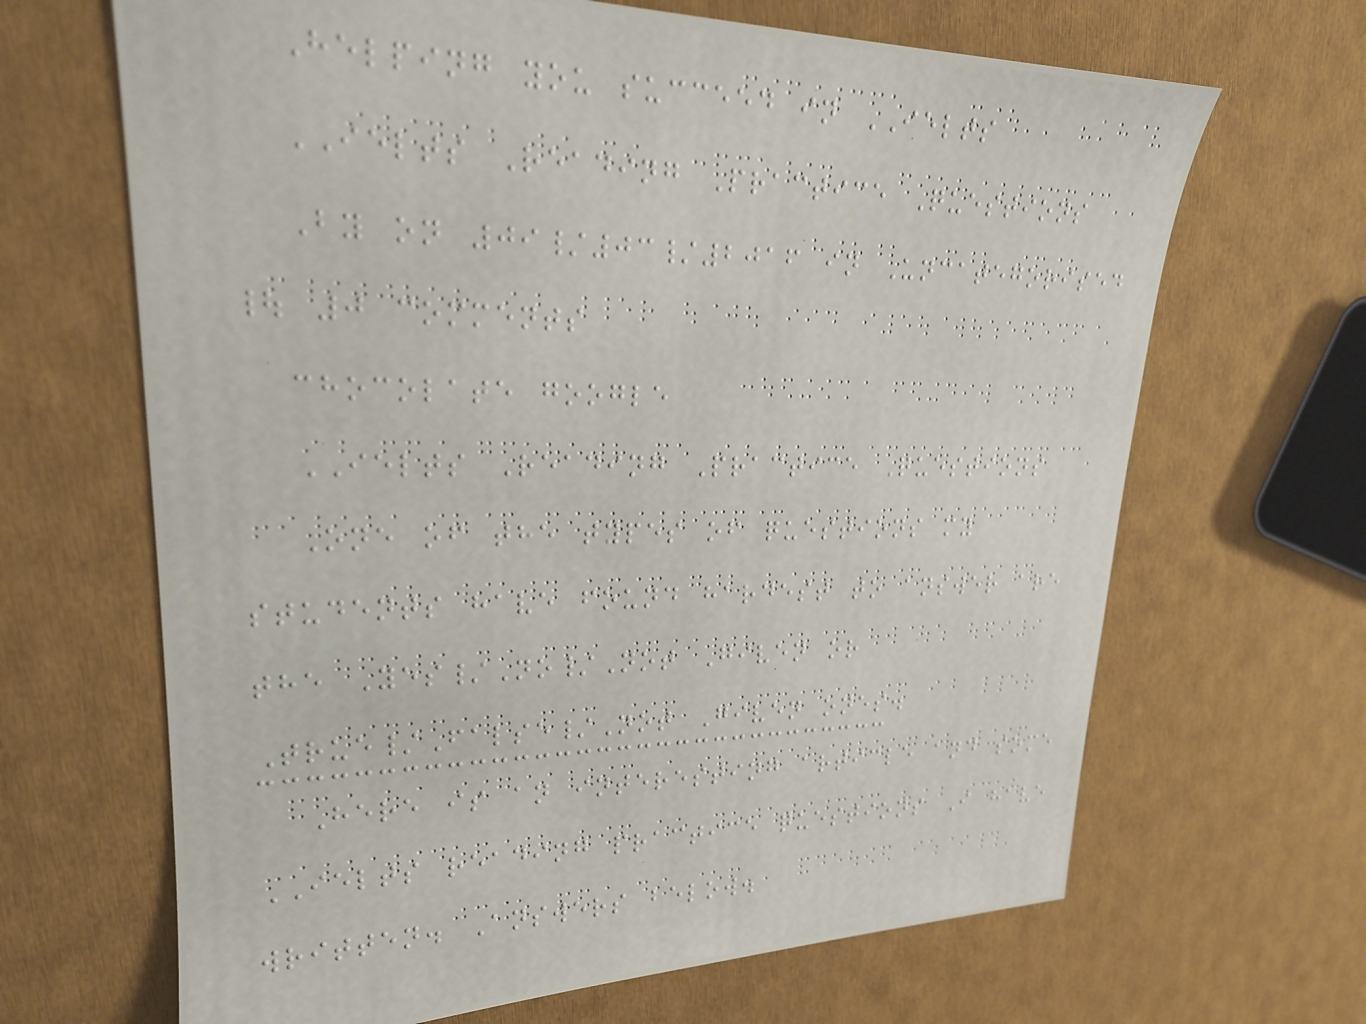Helping you succeed in IELTS
IELTS Reading Practice Questions
By on 09/03/2016 in Uncategorised
| 0 comments
chocolate google
IELTS Reading Practice Questions
One of the types of questions my
students have found hardest to answer are
the Yes/No/Not Given or
True/False/Not Given ones.
Here is an interesting article and some
IELTS reading practice questions I have
written. Answers below.
